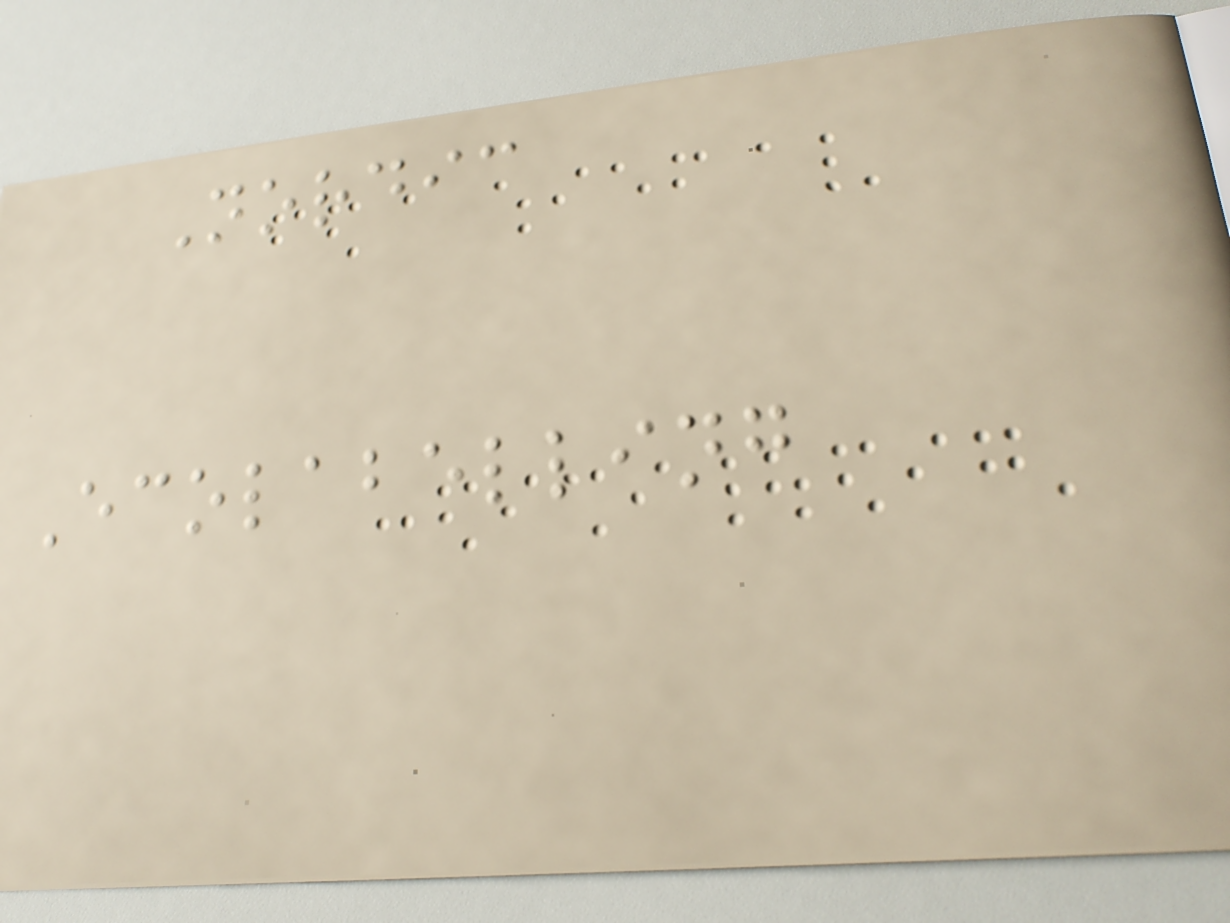Nordic
Ecolabelling
